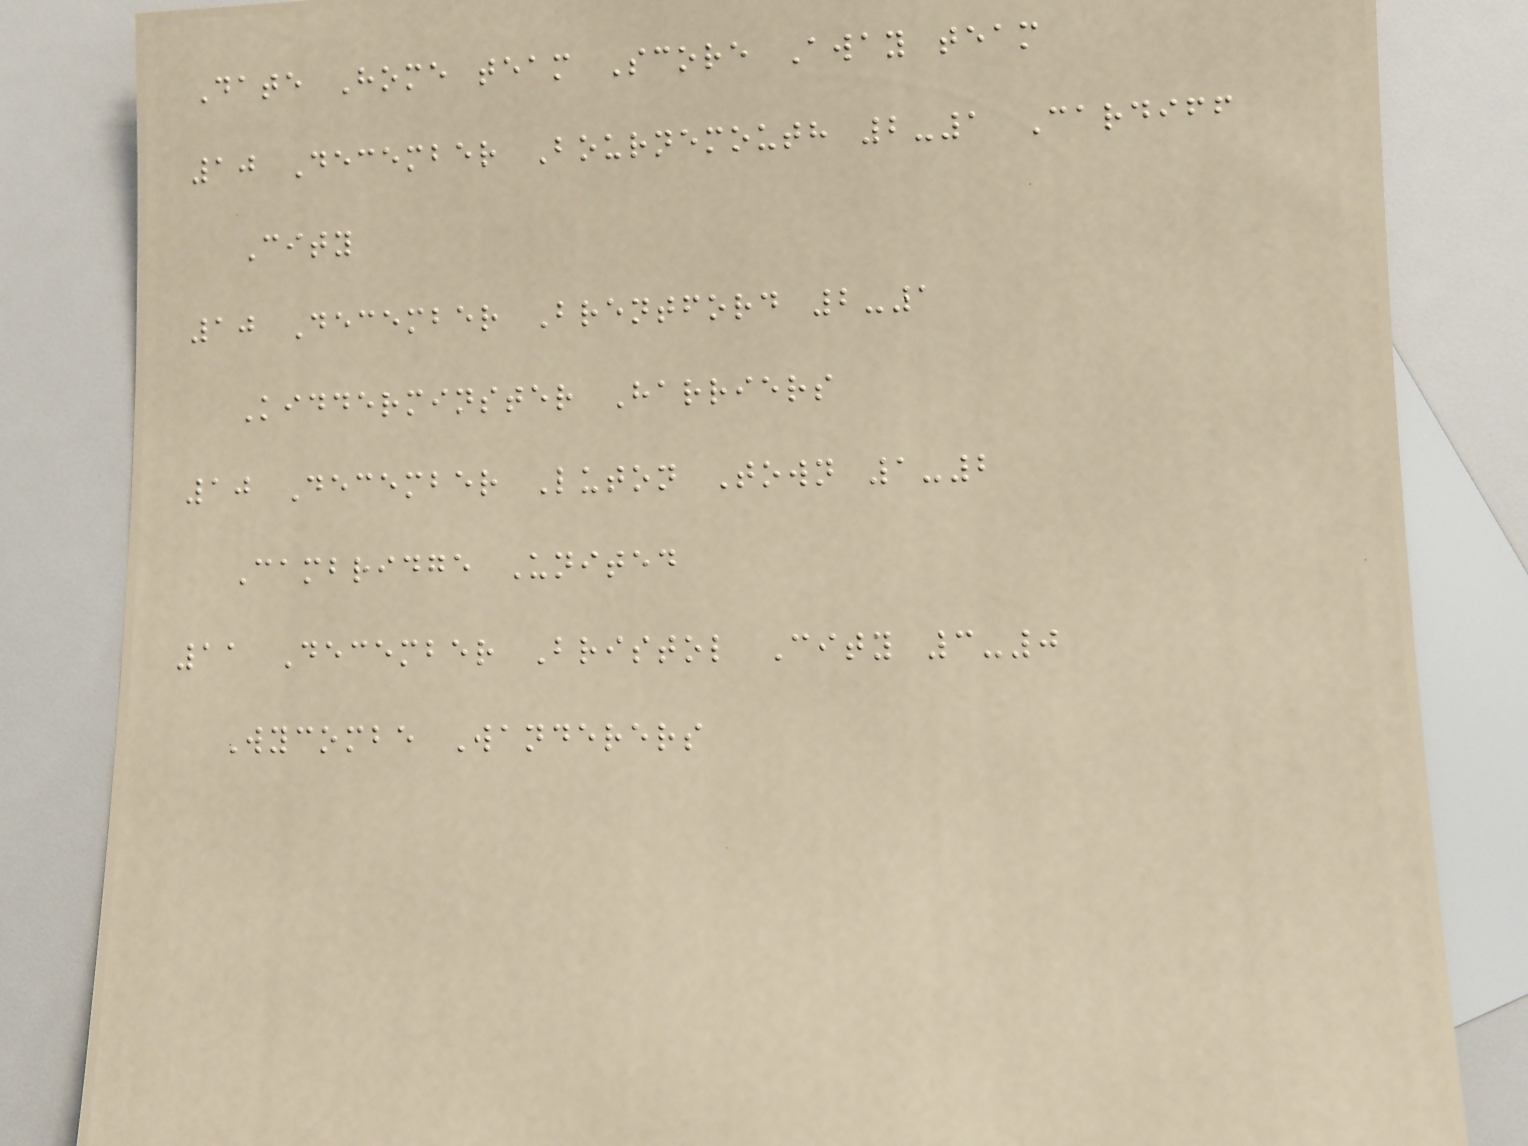Date Home team Score Away team
10 December Bournemouth 2-1 Cardiff
City
10 December Brentford 2-1
Kidderminster Harriers
10 December Luton Town 1-2
Cambridge United
11 December Bristol City 3-0
Wycombe Wanderers
